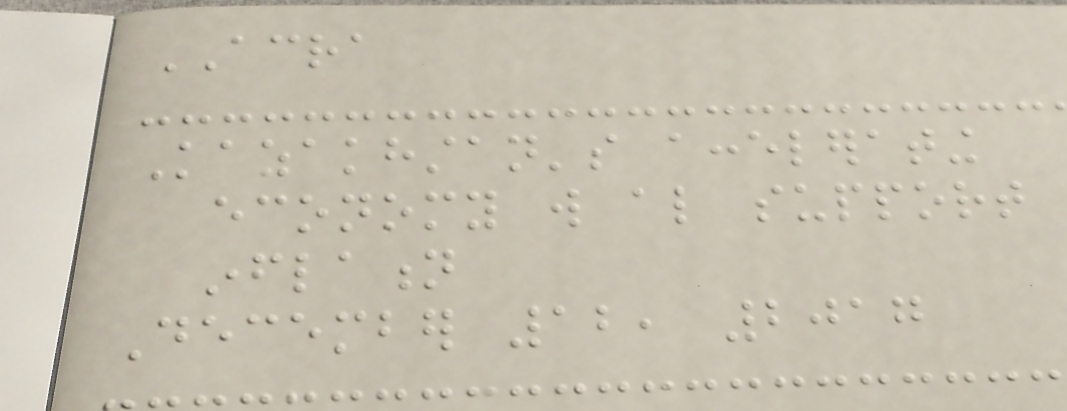ACRA
Kazakhstan's accelerating
economy will also support
inflation
December 12, 2017
